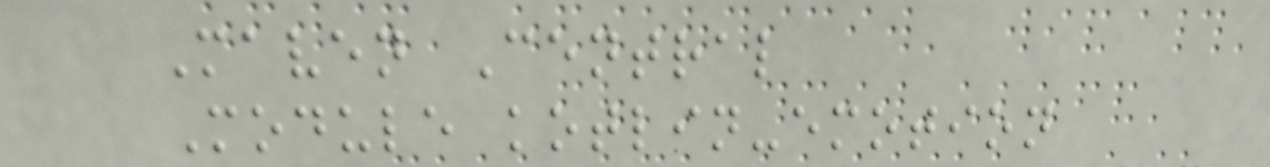Maven Central
Module kotlin-emotion
